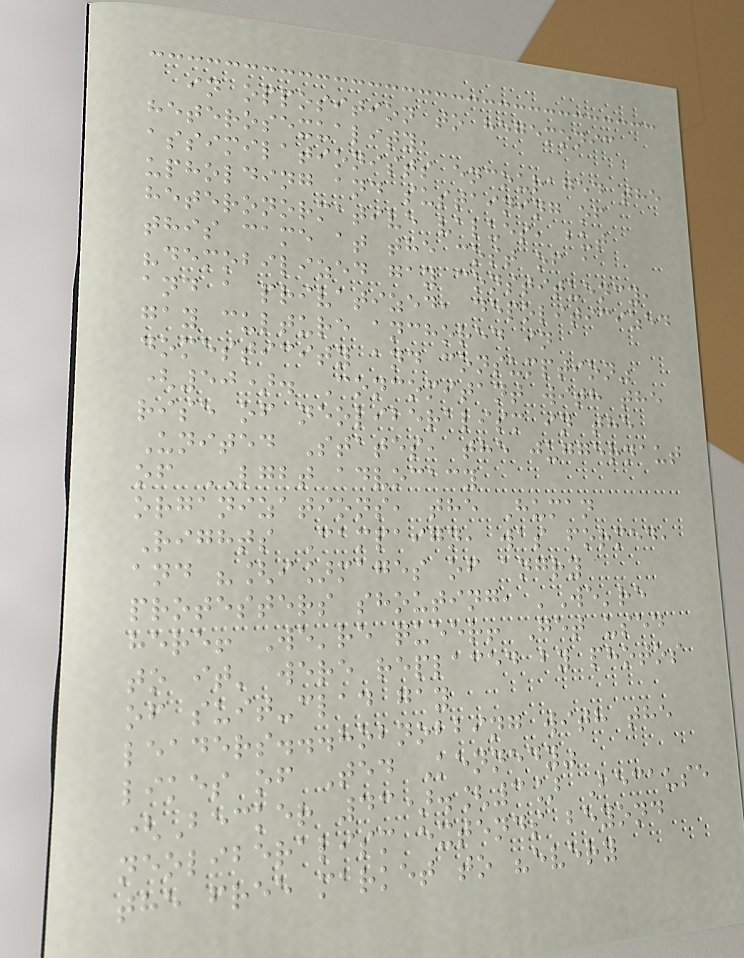in opposition to hegemonic
heterosexuality,
assimilationists encouraged the
upholding and sustaining of
heteronormative values, but
this came at the cost of a
"demobilized gay constituency,
and a privatized, depoliticized
gay culture anchored in
domesticity and consumption"
(50). Concomitant with the
rise of neoliberalism in the
United States, the juggernaut
of LGBT advocacy
organizations, the Human
Rights Campaign, was formed,
and "[i]mages of angry
protesters shouting, 'We're
here! We're queer! Get used
to it' were replaced by photos
of suit-clad gay
leaders...hobnobbing with the
likes of Ted Kennedy"
(Becker 43).[3] Because
neoliberalism extends beyond
the free market to "every
